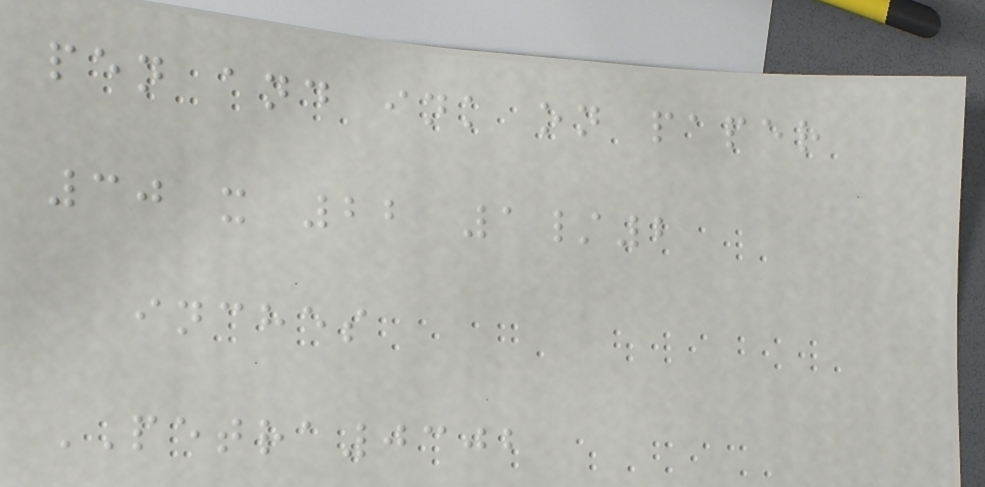pen and ink on paper
30 x 22 1/2
inches
PETRA0302
